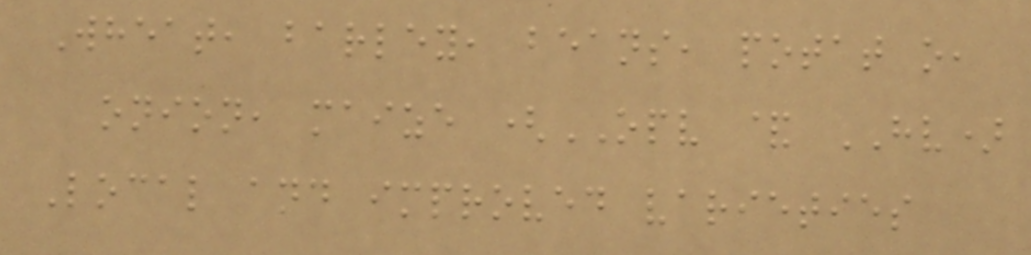Wheat, barley, beans, potat o,
onion, maize (OPV & HV)
Local and improved varieties
